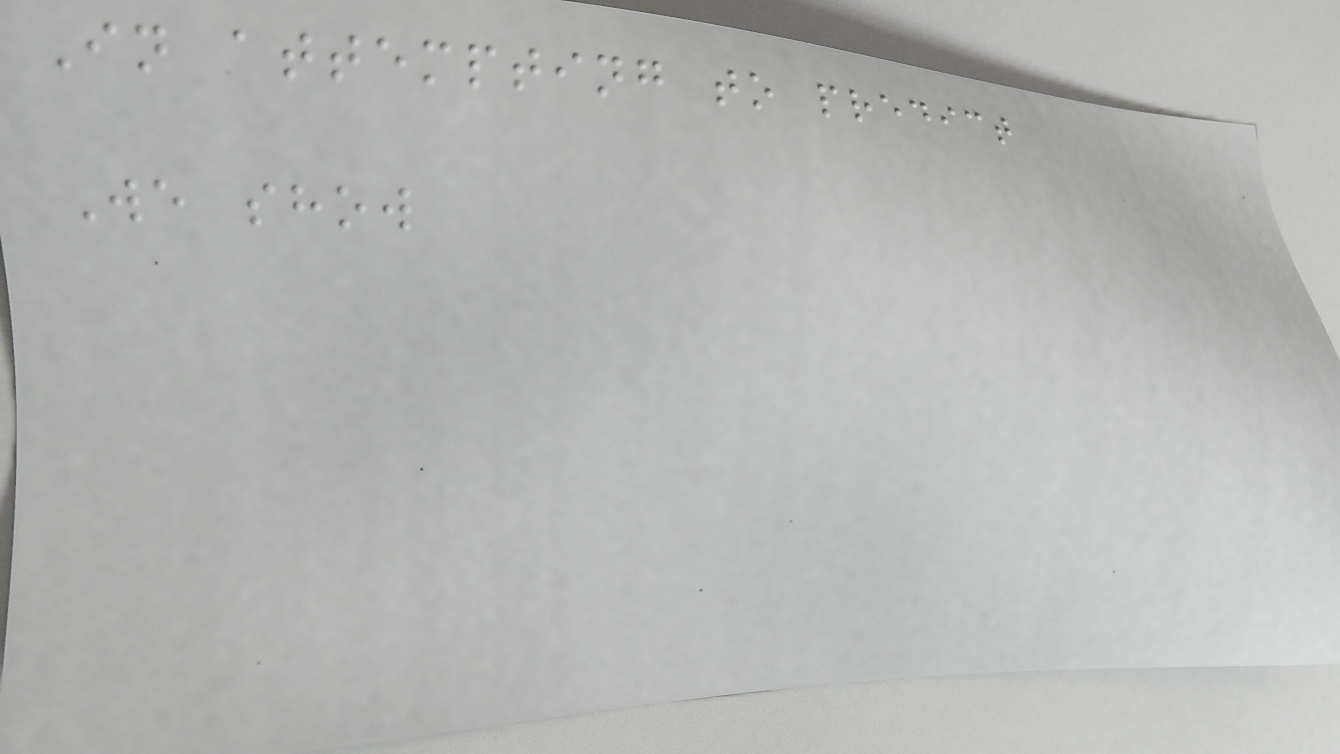In attempting to predict
We show
